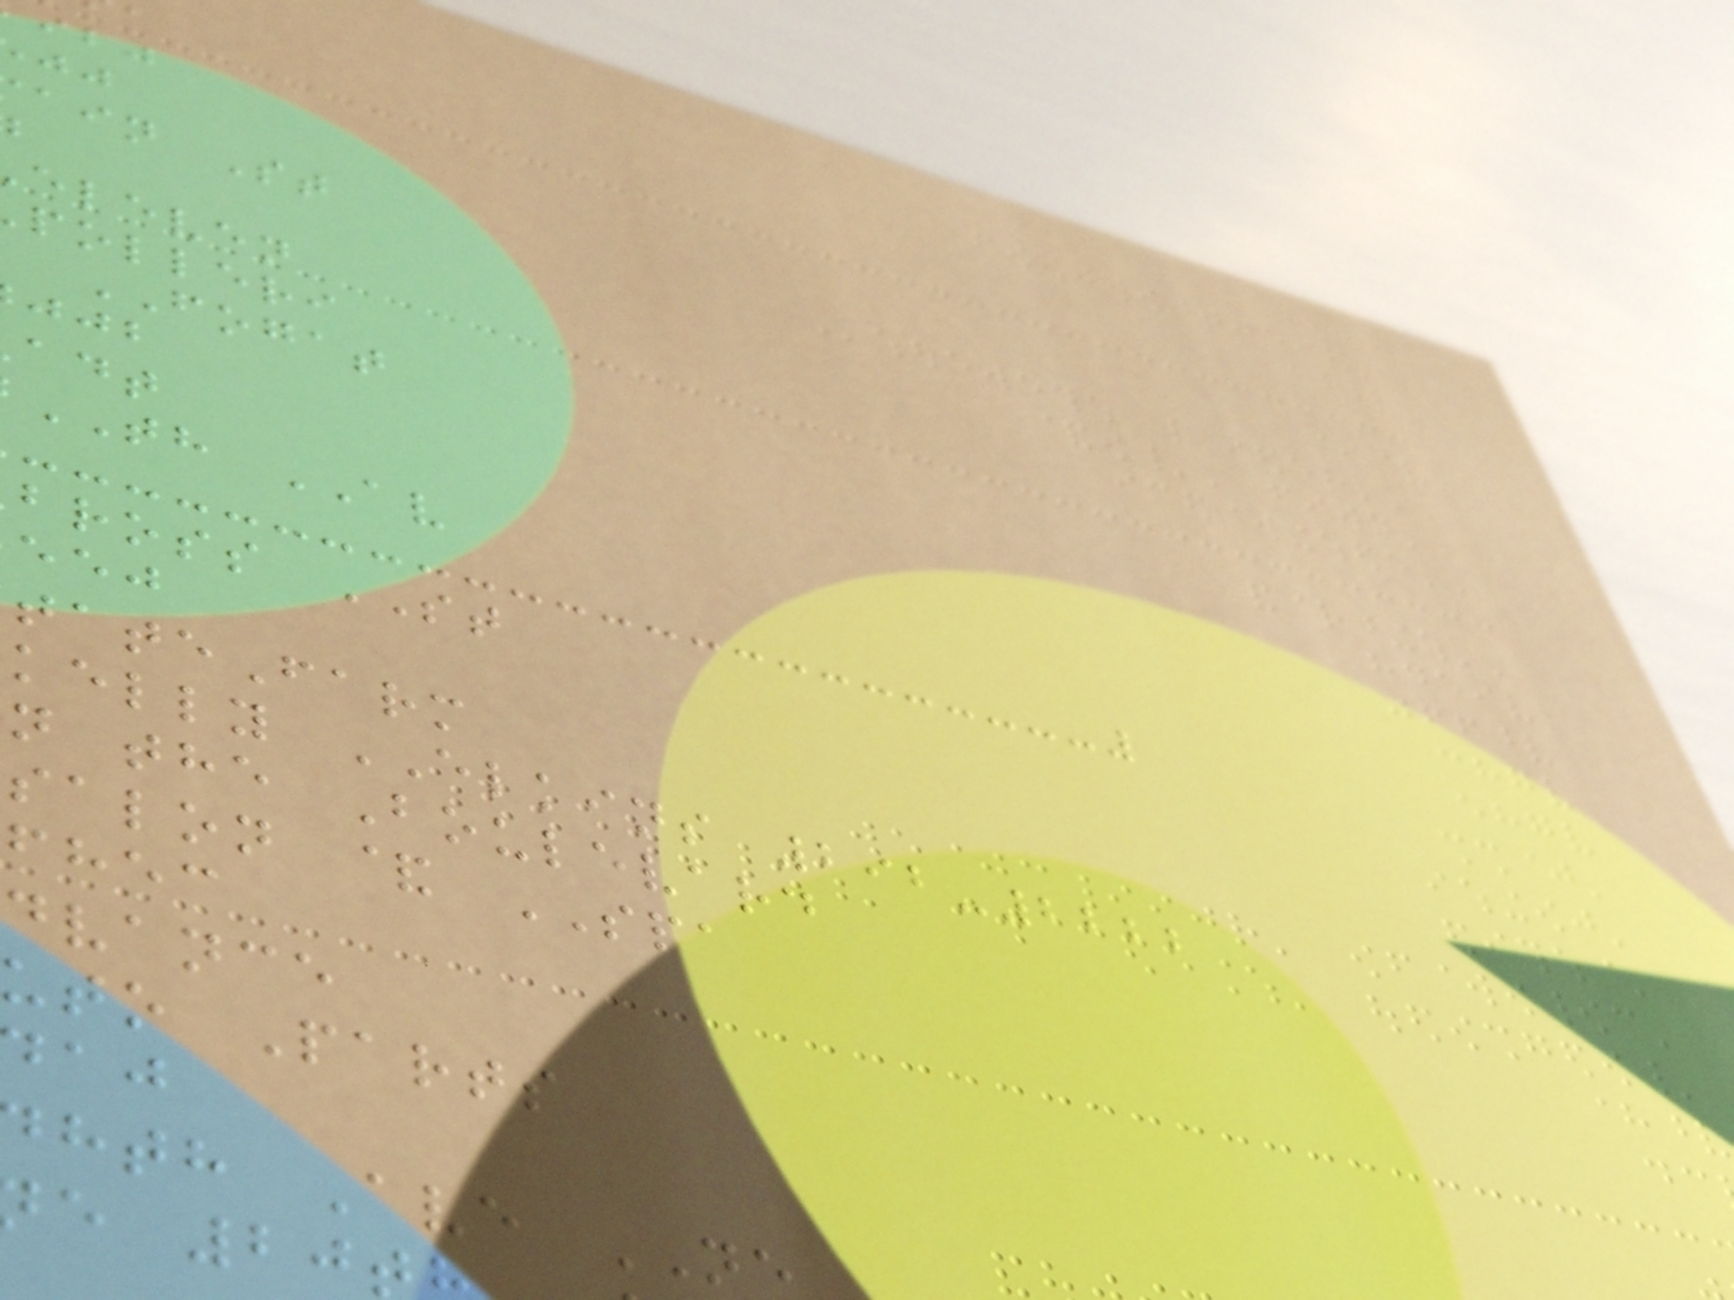ain St
eleven
polleri
FOGAT
TH AV
bross ST
tateFarm
kelly ELKINS 292-2222
n the Boulevard
salon & SPA
fhec
dvance
uto Parts
hth Ave
e 20
